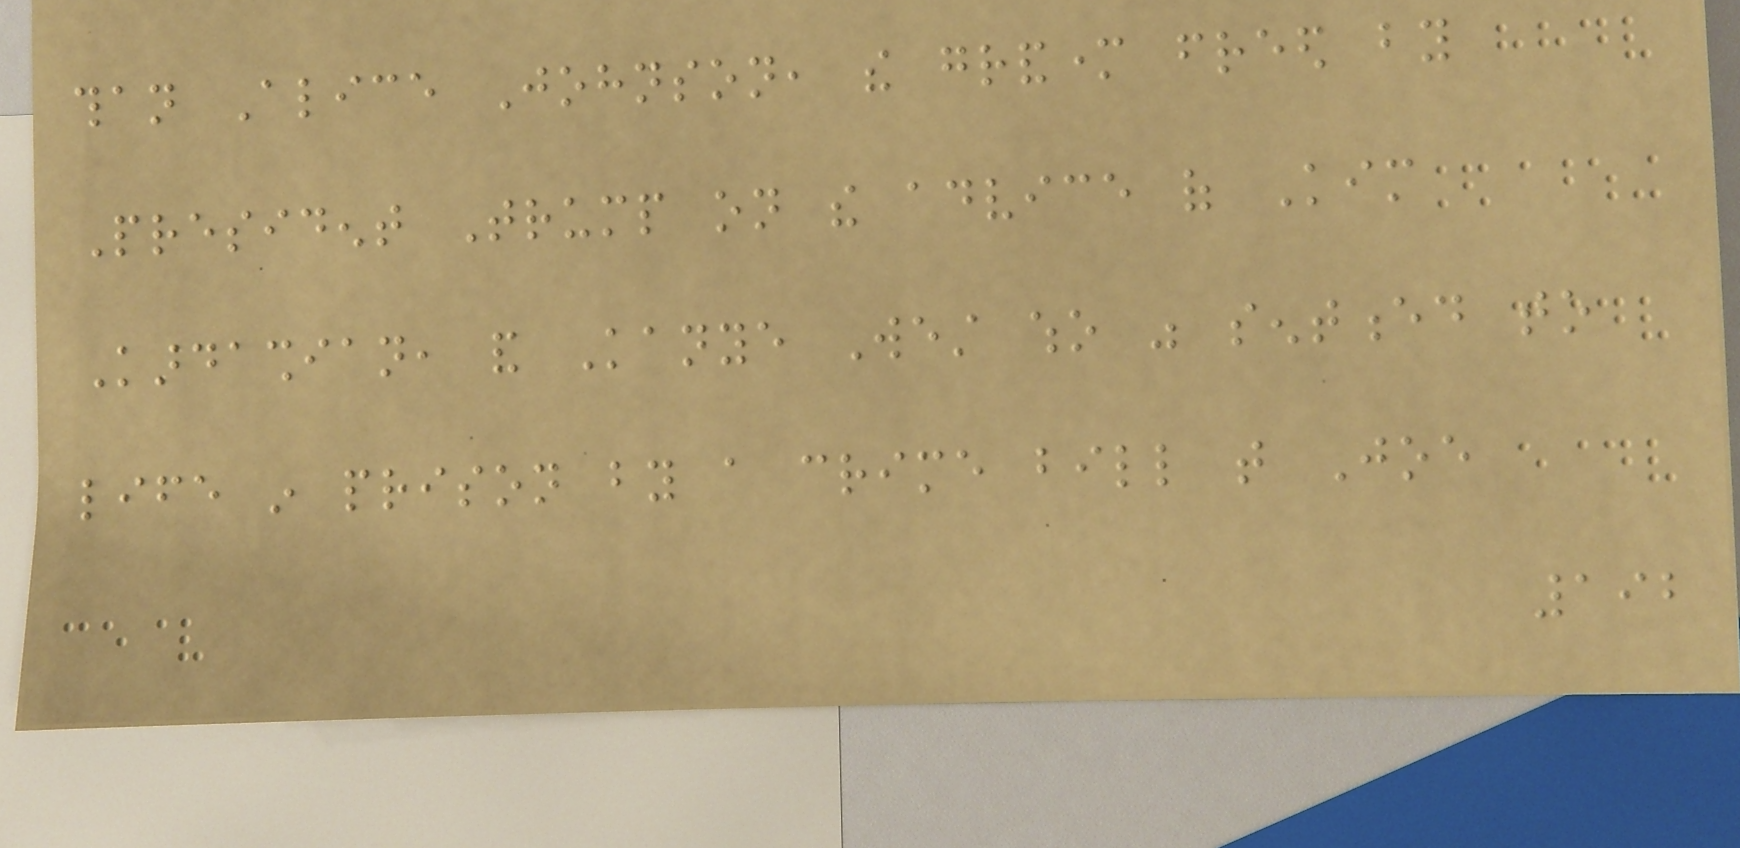than Alice Johnson, the grandmother freed by
President Trump on the advice of Kim
Kardashian, and Kanye West who was sentenced to
life in prison by a crime bill that Joe
192
